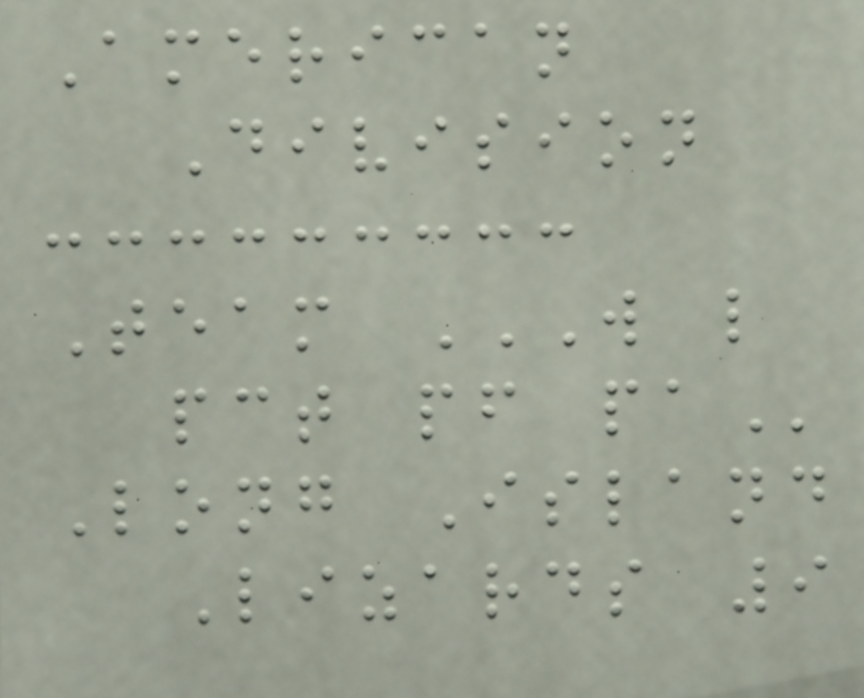American
Division
Team W L
PCT PF PA
Long Island
Lizards 9
